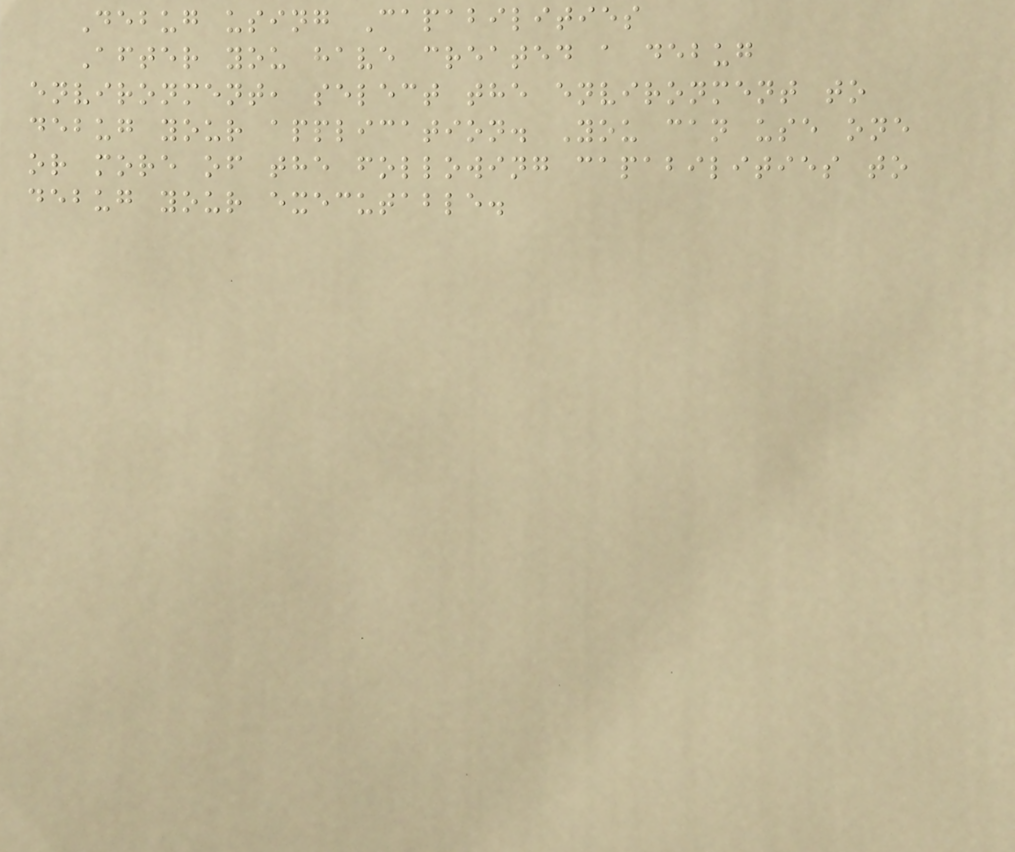Debug using Capabilities
After you have created a debug
environment, select the environment to
debug your application. You can use one
or more of the following capabilities to
debug your executable.
